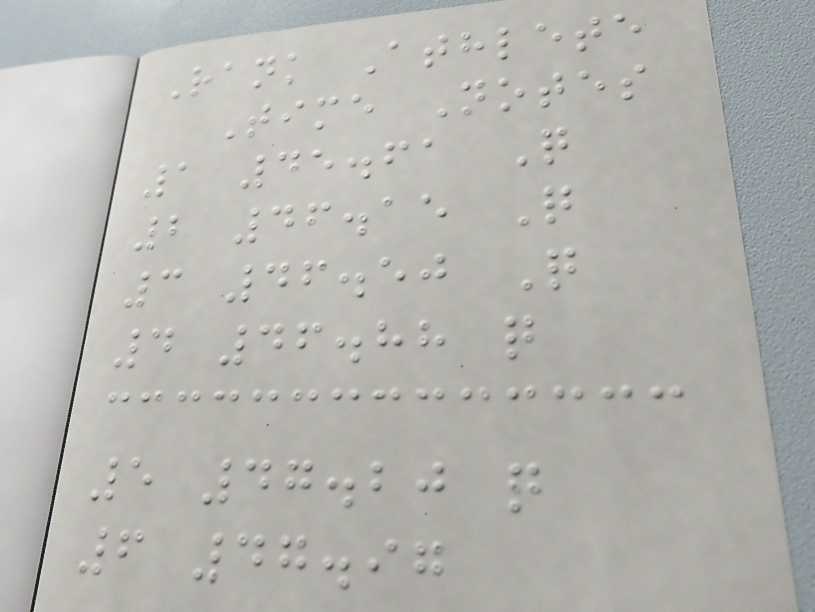Rank Athlete
Time Notes
1 45.61 Q
2 46.15 Q
3 46.50 Q
4 46.88 q
5 47.20 q
6 47.97
